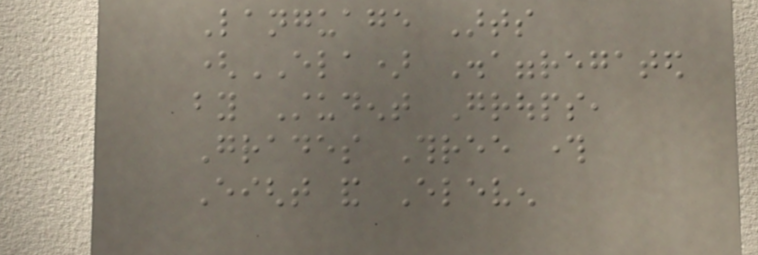Language Arts
(ELA) Disaggregated
by Student Groups,
Grades Three through
Eight and Eleven
